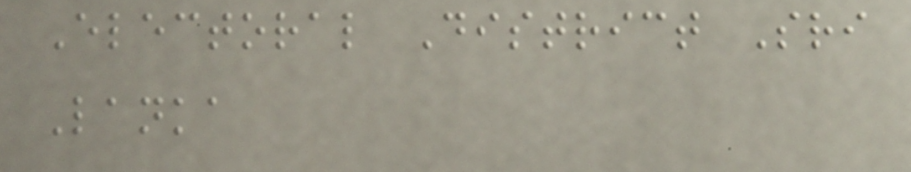Electoral District Sri
Lanka
